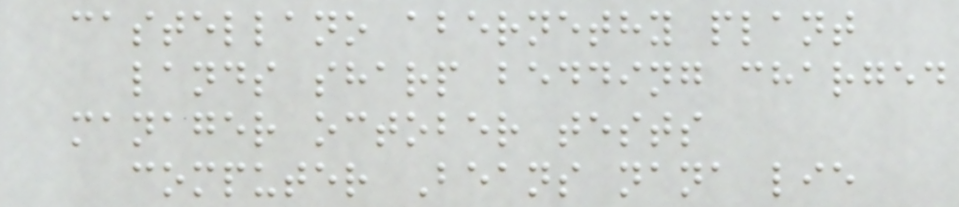castellano abernethy plant
lands sharp bedding charged
manager october tests
computer Beans nana lie
